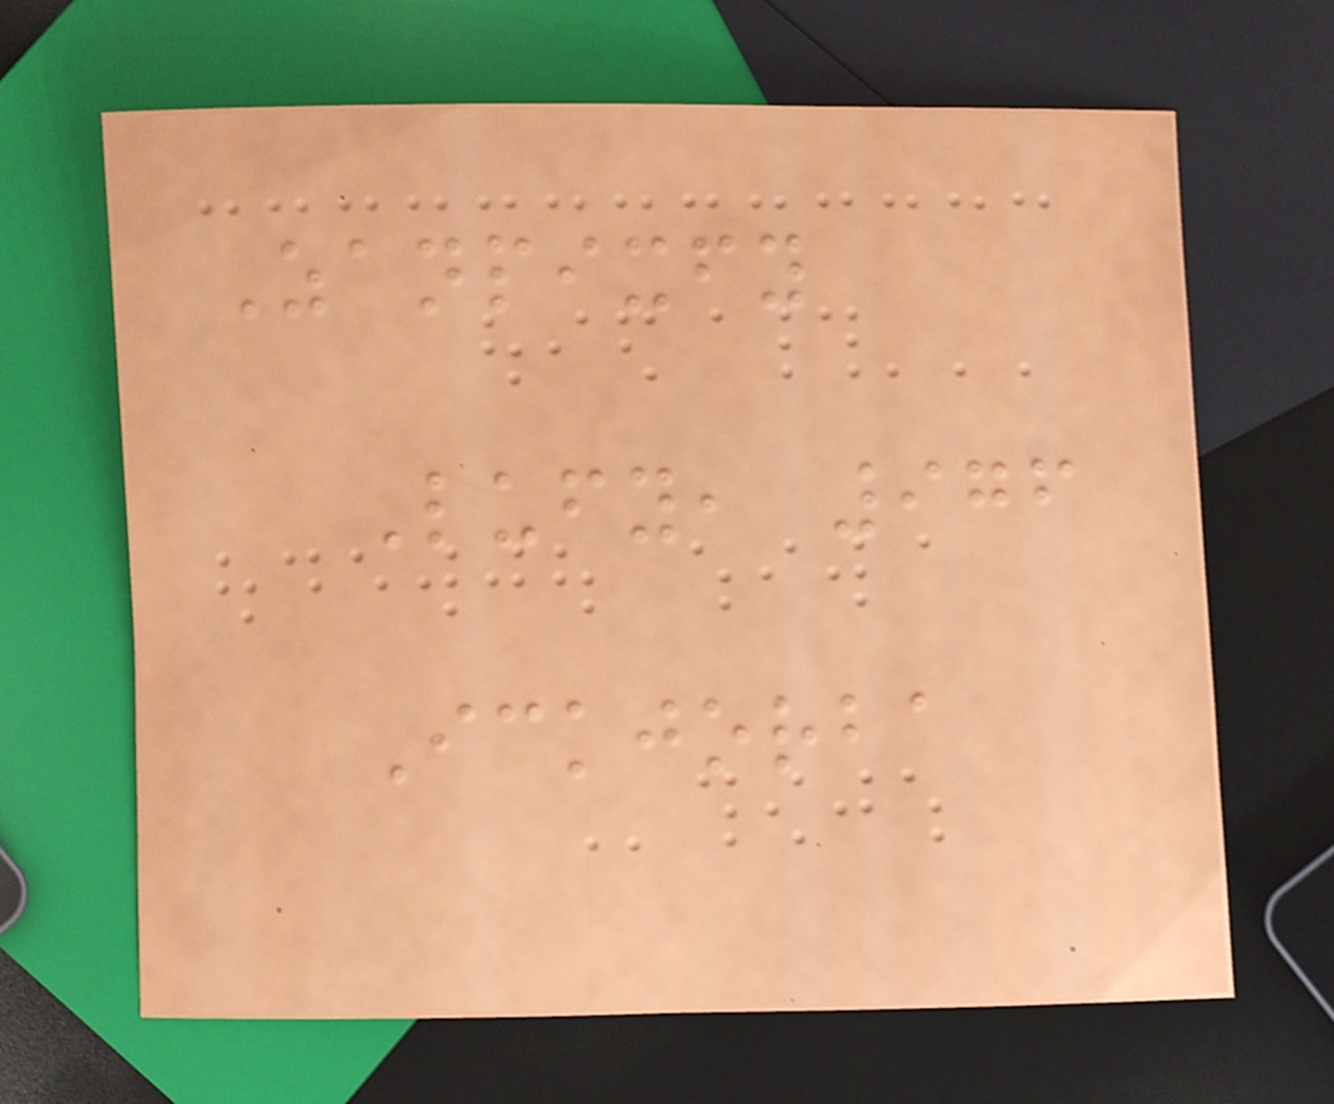Zanpixfy
Lufy, 976
Ickjorba
